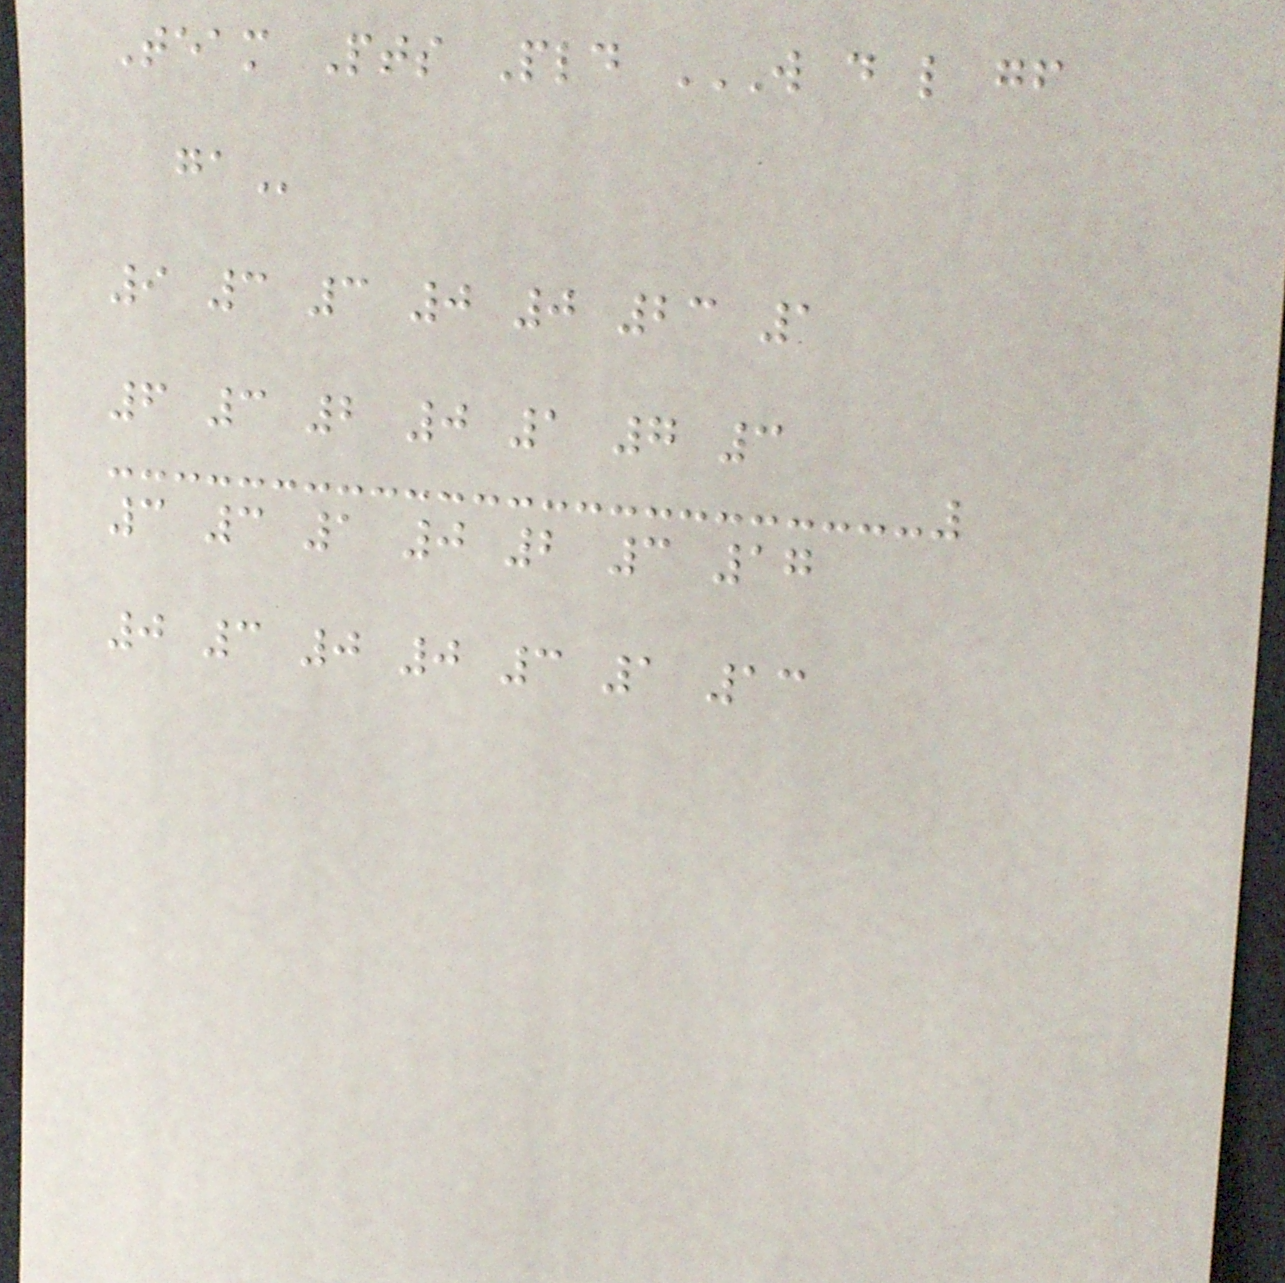Team Pts Pld W D L GF
GA
9 3 3 0 0 23 1
6 3 2 0 1 7 3
3 3 1 0 2 3 17
0 3 0 0 3 1 13
